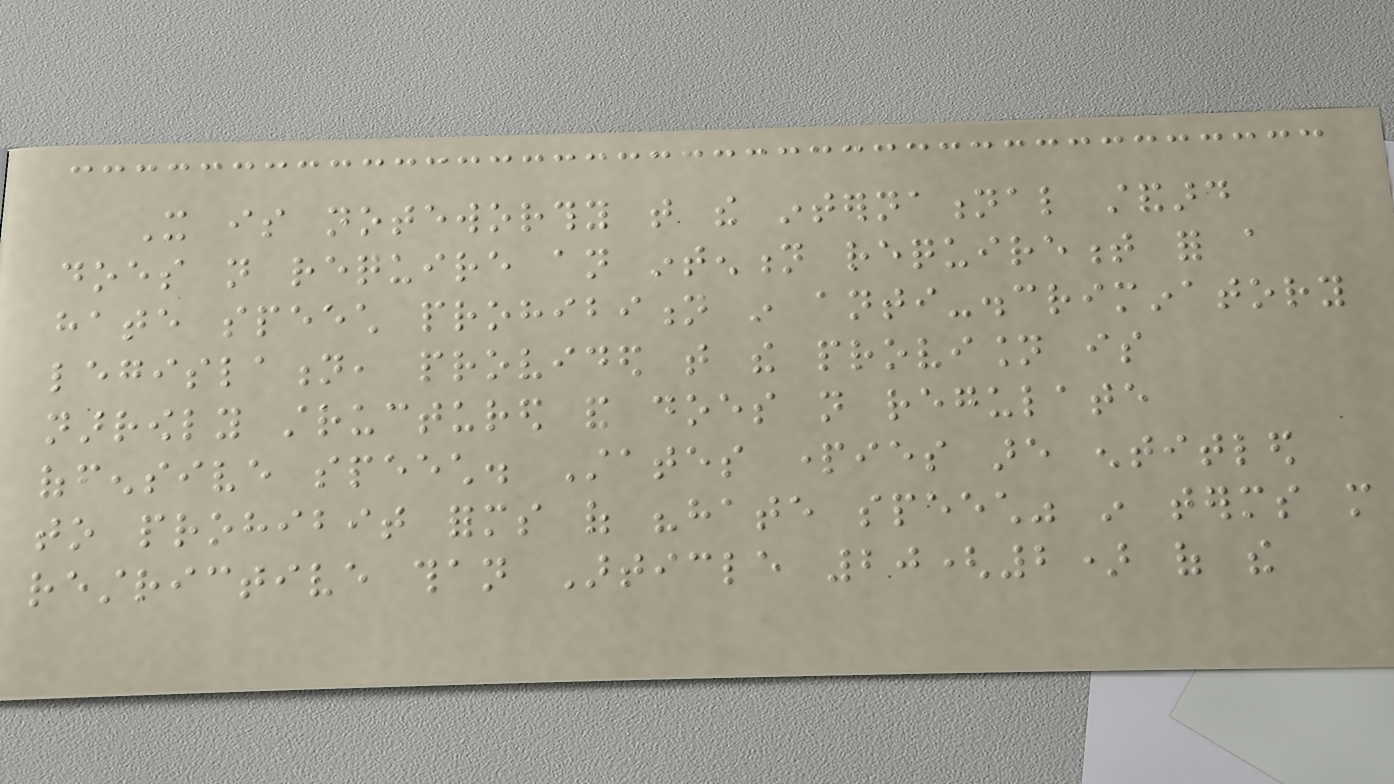It is noteworthy that the international standard
does not require an intention requirement for a
hate speech prohibition in anti-discriminatory
legislation, provided that the provision is
narrowly structured and does not regulate
offensive speech. States parties are entitled
to prohibit forms of "hate speech" in terms more
restrictive than Article 20(2) of the
